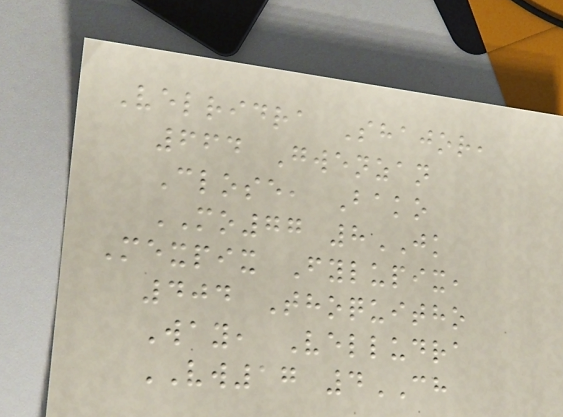Velridra Shajor,
664 Gwenzan
Close, Bako
MO77 8JK
Mexpix Fylupix,
404 Thoquitho
Way, Velludra
VW17 4CH
